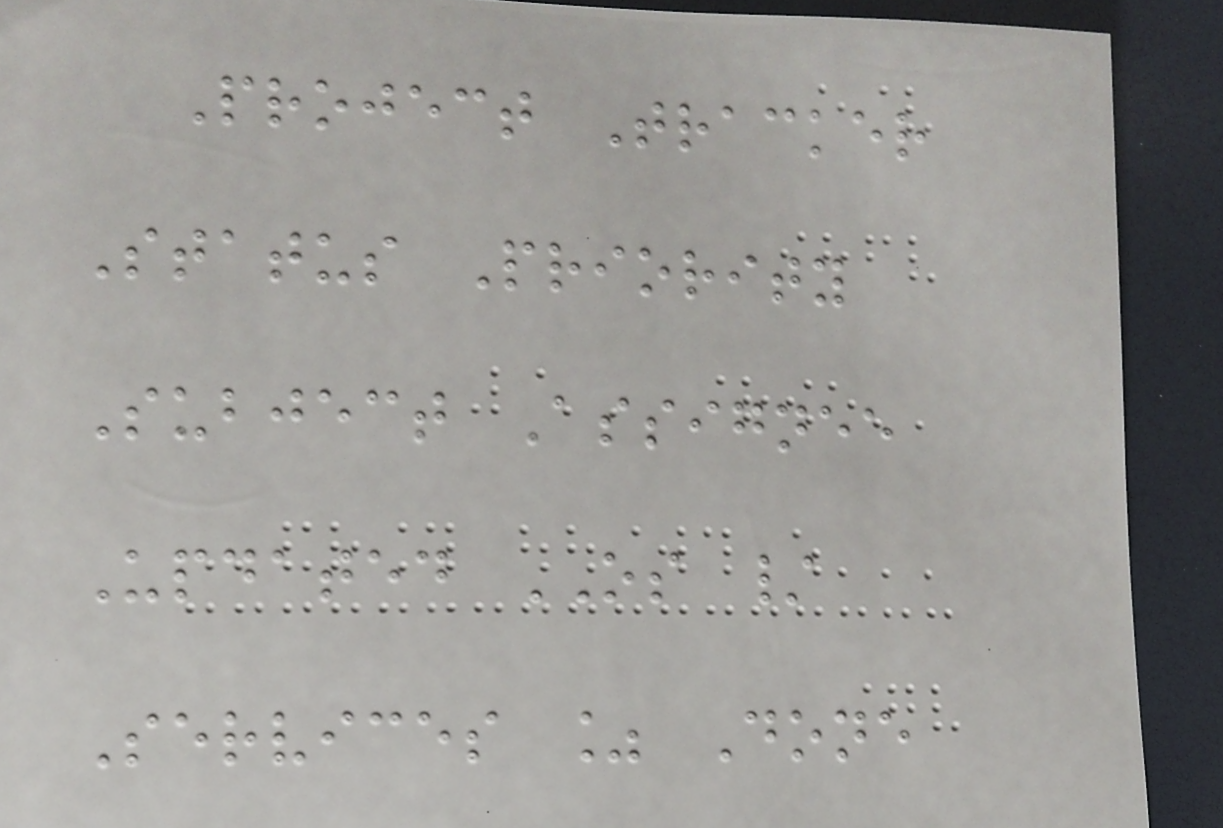Project Tracker
Status Priority
Subject Assignee
Updated OS /
Services % Done
